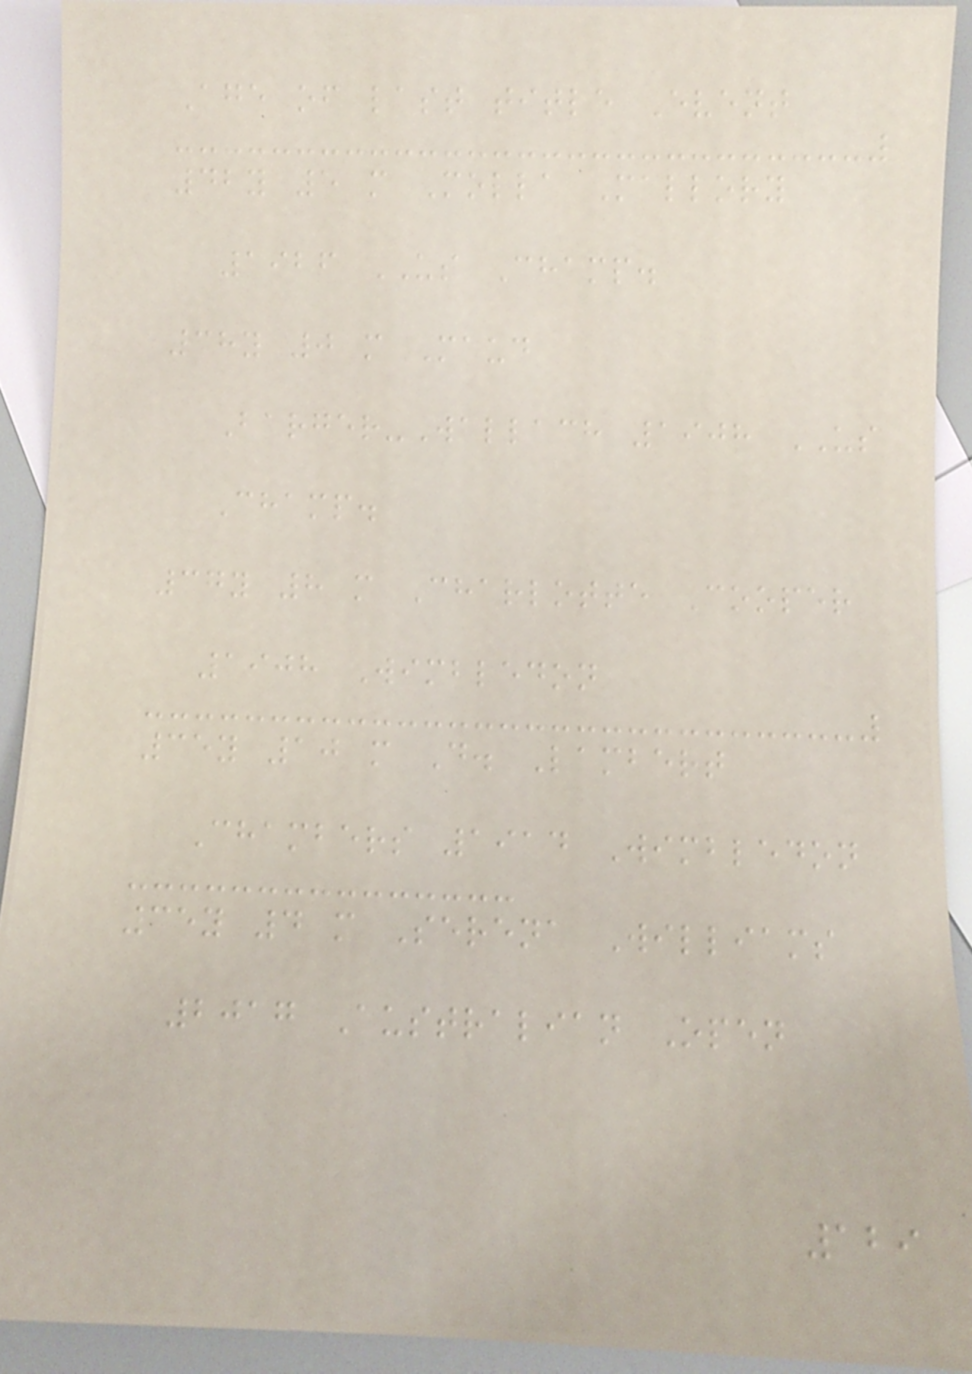Age of last title Event
42y 5 m Molla Mallory
1926 US Champ.
38y 0 m Maud
Barger-Wallach 1908 US
Champ.
37y 8 m Charlotte Cooper
1908 Wimbledon
35y 10 m D. Lambert
Chambers 1914 Wimbledon
35y 4 m Serena Williams
2017 Australian Open
129
